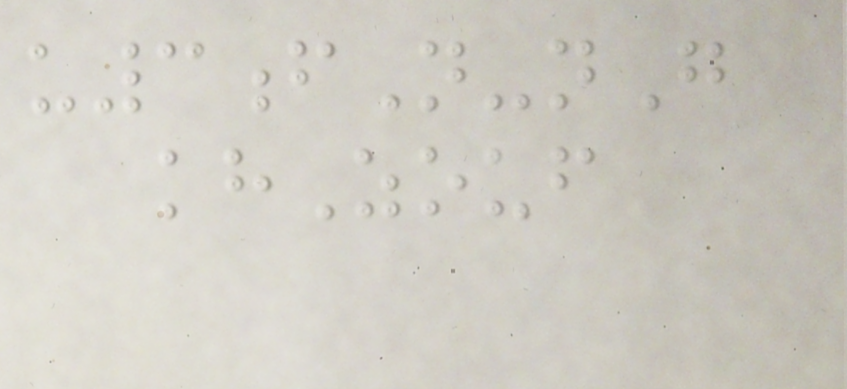u3fN-nG
khZouf
